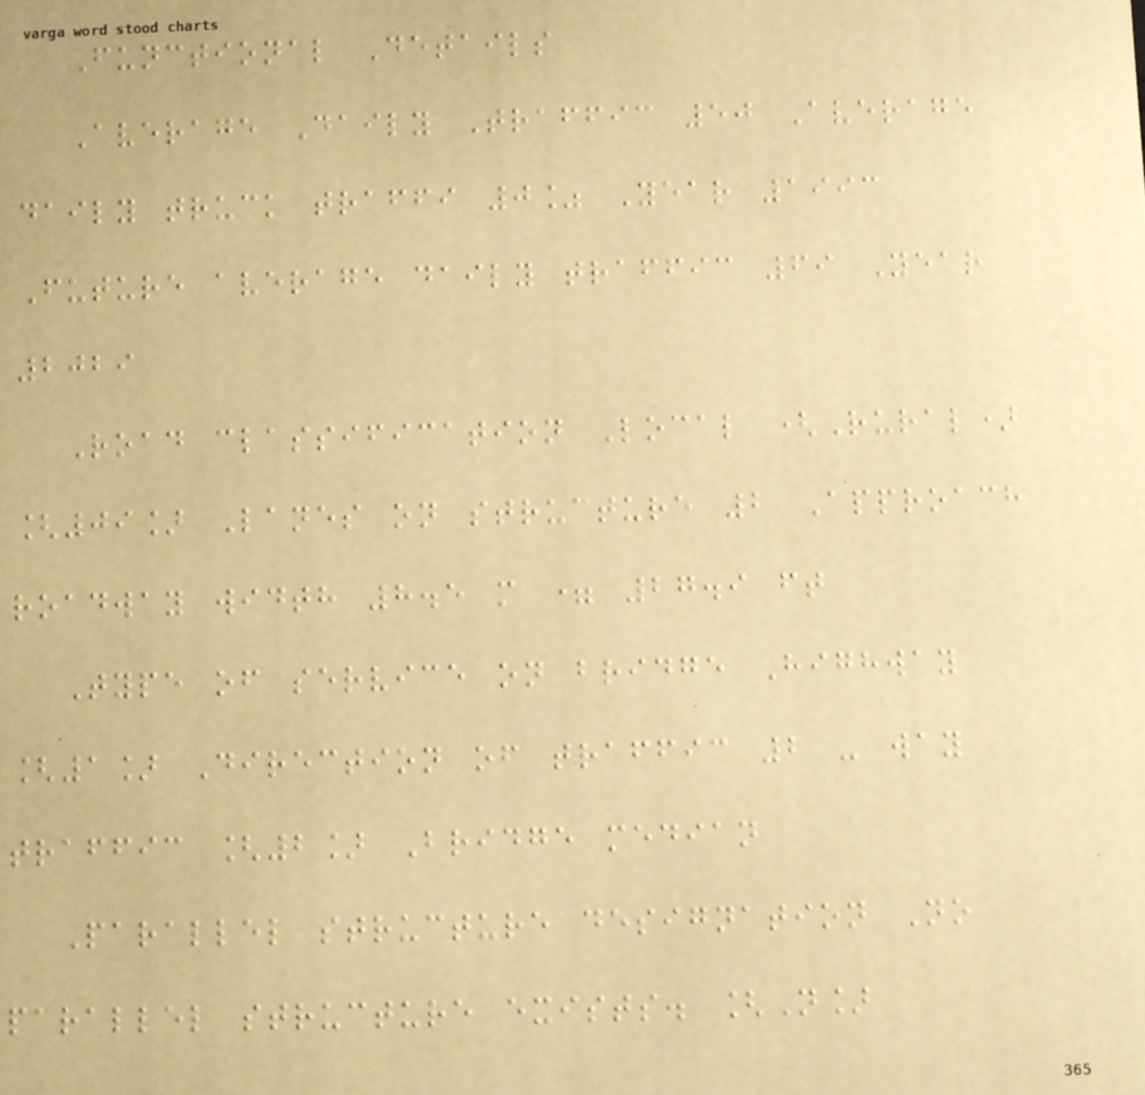Functional Details
Average Daily Traffic 50 Average
daily truck traffi 0% Year 1993
Future average daily traffic 69 Year
2029
Road classification Local (Rural)
[09] Lanes on structure 2 Approach
roadway width 8.5 m = 27.9 ft
Type of service on bridge Highway
[1] Direction of traffic 2 - way
traffic [2] Bridge median
Parallel structure designation No
parallel structure exists. [N]
